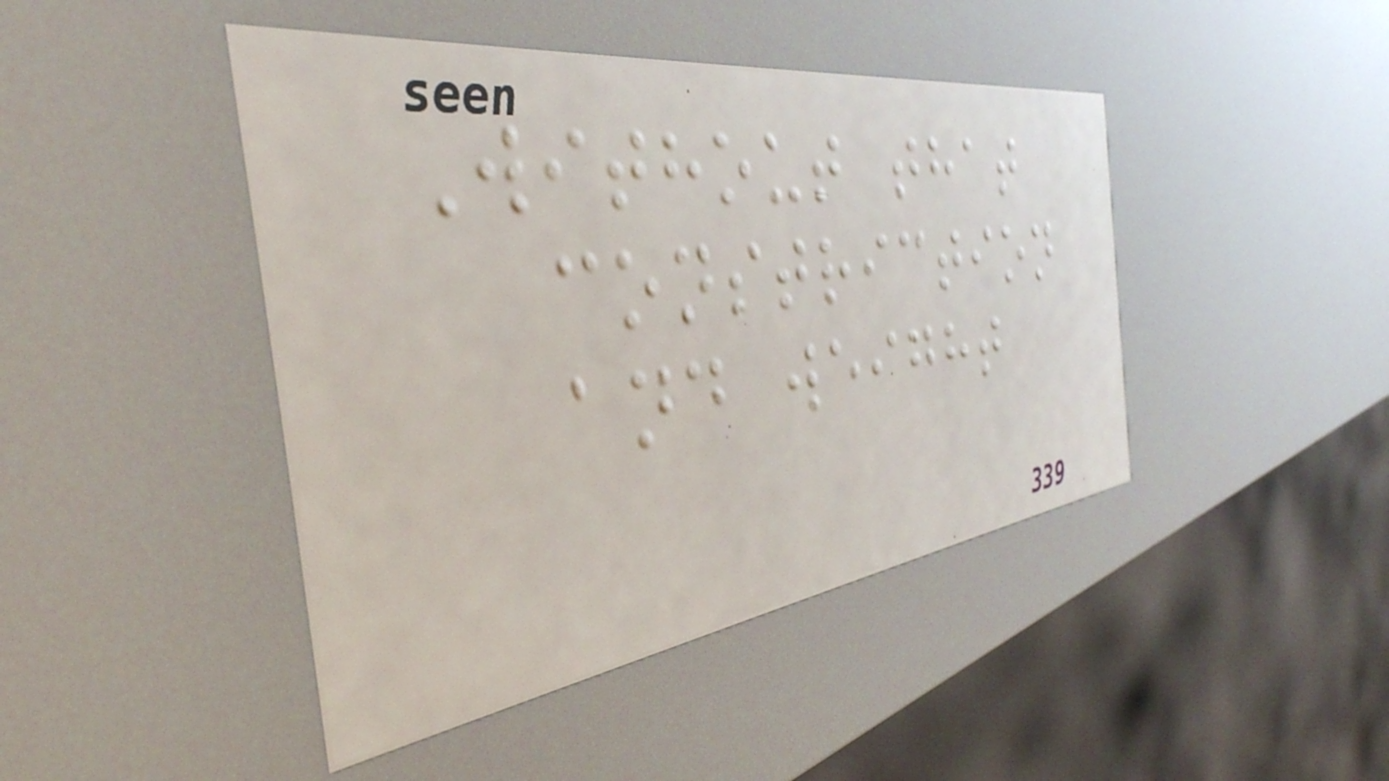Without that
constriction
and weight
